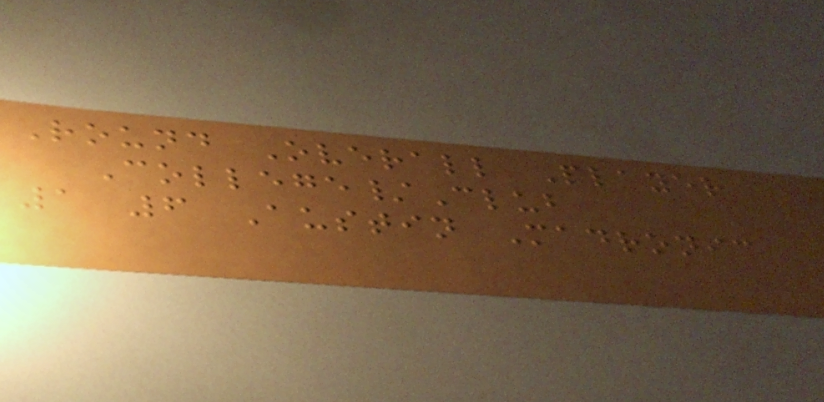Round Overall Player
College/Club
1 6 Austin Madronic
